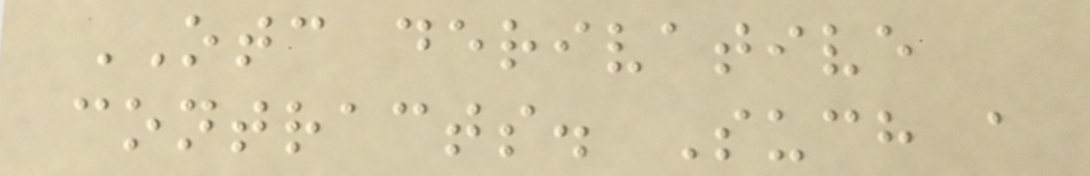OTC derivative
contracts. Such a
